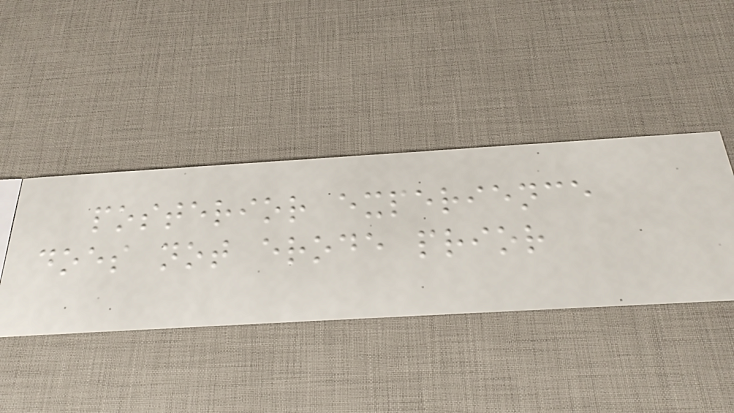posterior experience
does not erode prior
